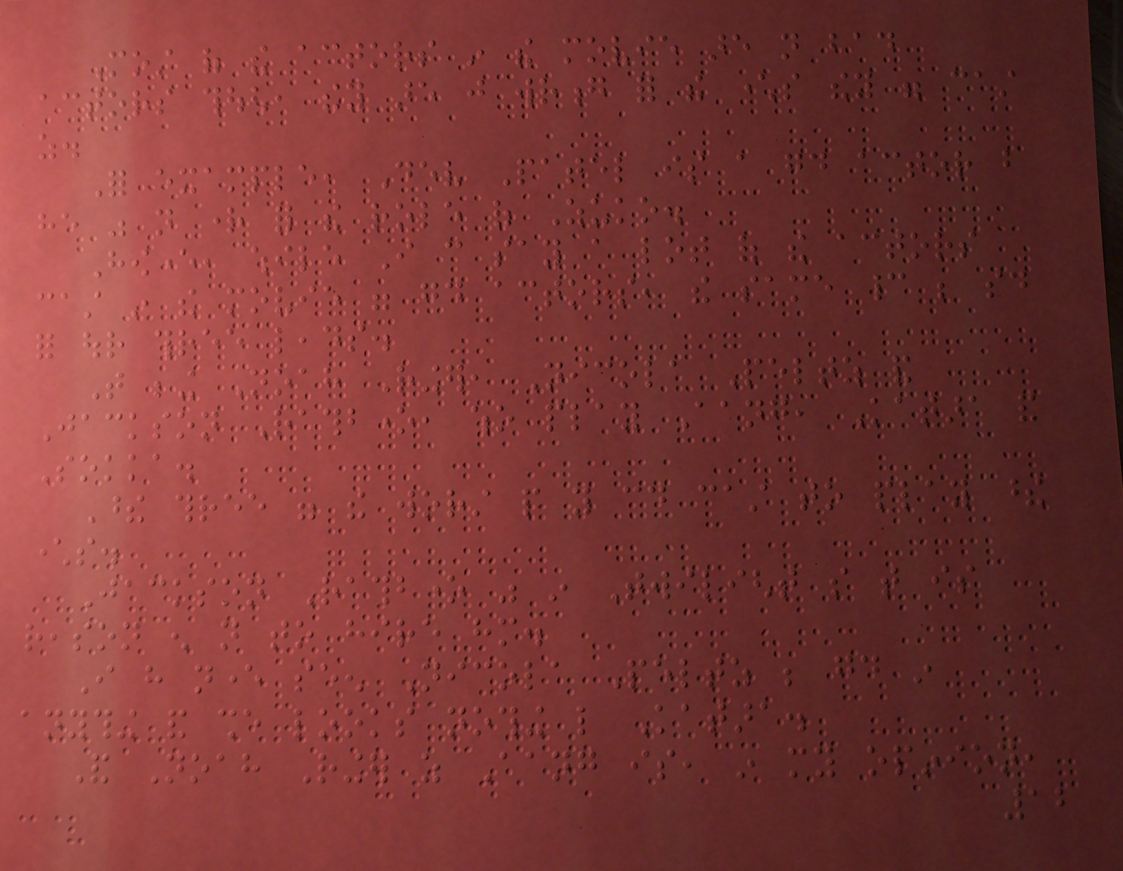Most of the actors in the movie are not bad
actors though, they are just wrong for the characters they were cast
as.
For example, Dev Patel is a good actor but
he was not right for the role of Zuko.
However, while I can say a lot of the actors
cast in the movie were good actors, the same cannot be said
for our three leads.
That being Noah Ringer, Nicola Peltz and
Jackson Rathbone, who play Aang, Katara and
Sokka.
These three were the worst people you could cast to play these
characters.
Jackson Rathbone was in Twilight so that is
reason enough not to hire him.
I have never seen Nicola Peltz be good in
anything and she looks nothing like Katara.
And Noah Ringer as Aang is, in my opinion,
12
